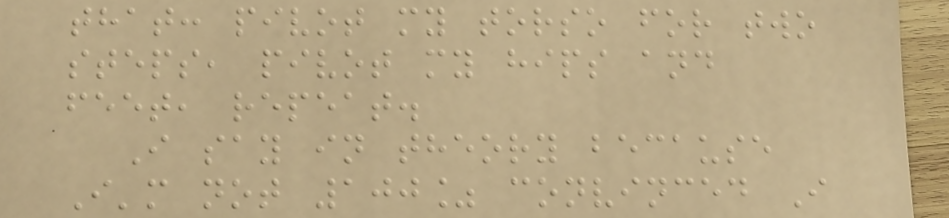that: pivot my torso for two
steps, pivot my hips and
feet, repeat.
I say in theory because
I'm not 100% convinced I
